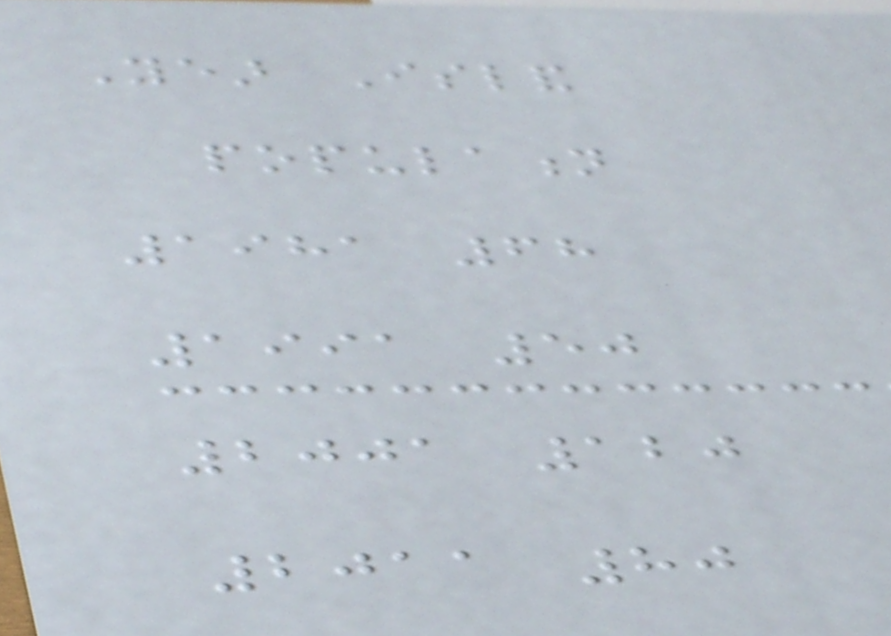Year Island
population
1981 68
1991 50
2001 120
2011 80
